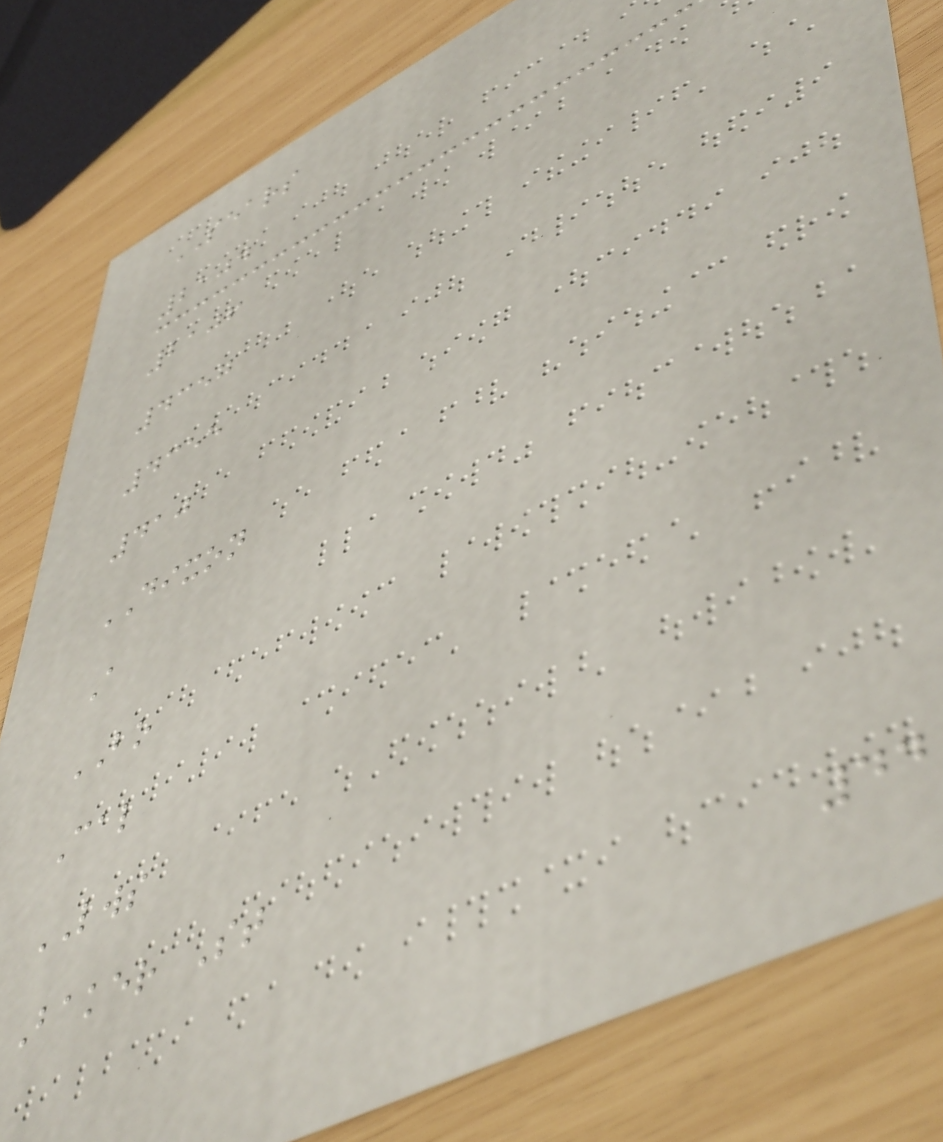SEARS
2104
2106
4357
4355
410
DIXON
A
BO
Cal
LWS
Baker St
44
